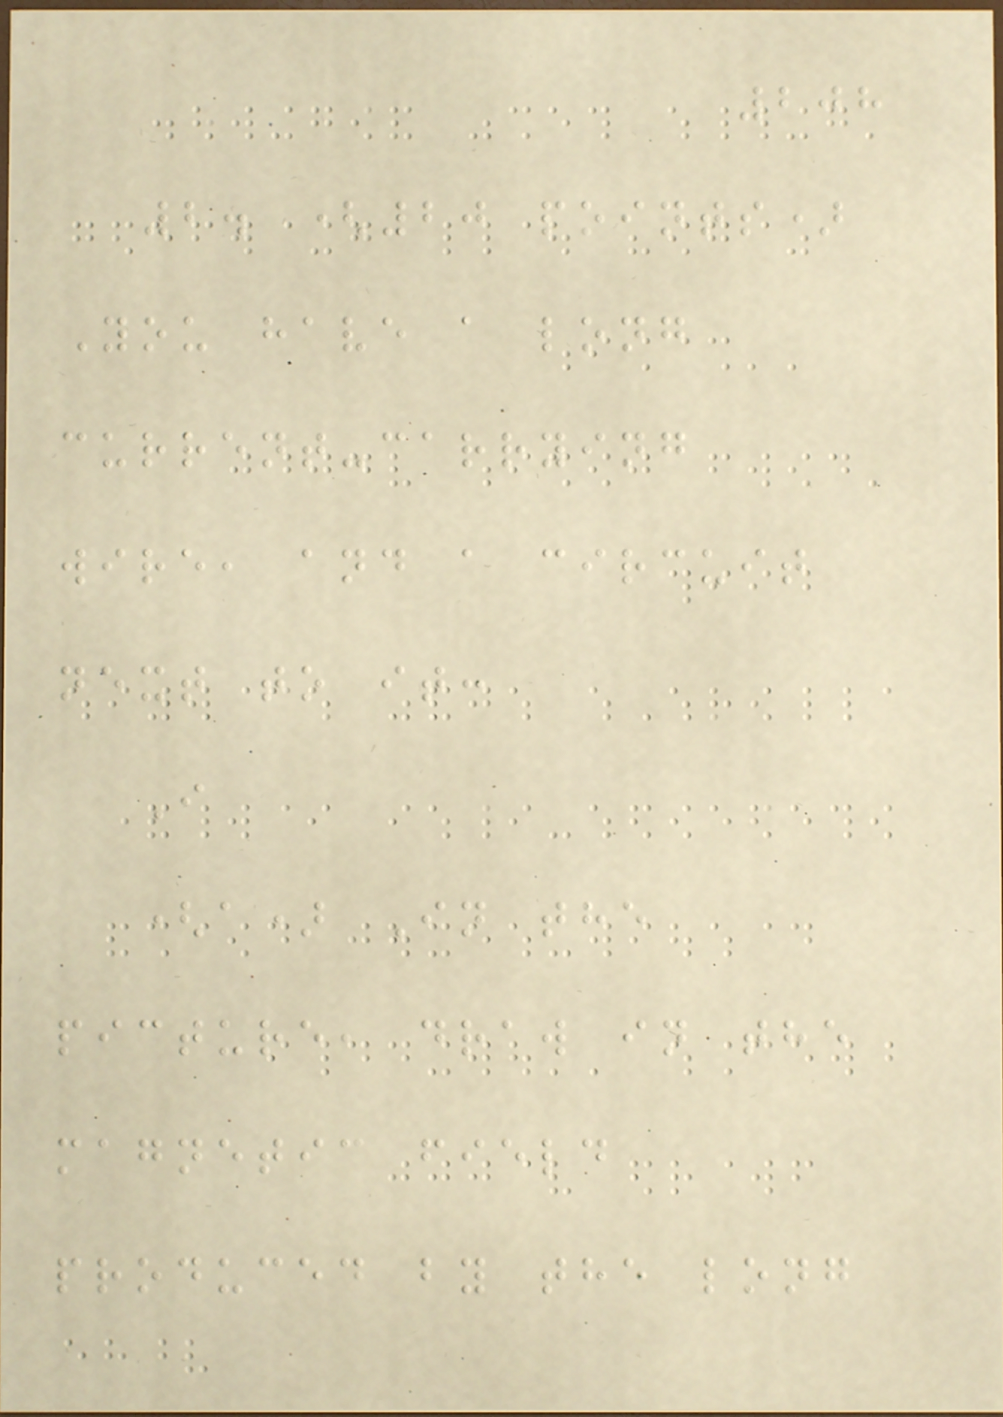208
2. (20 points)
You have a long
current-carrying
wire, and a circuit
next to it:
I
(a) In the
picture, draw in the
magnetic field
produced by the long
